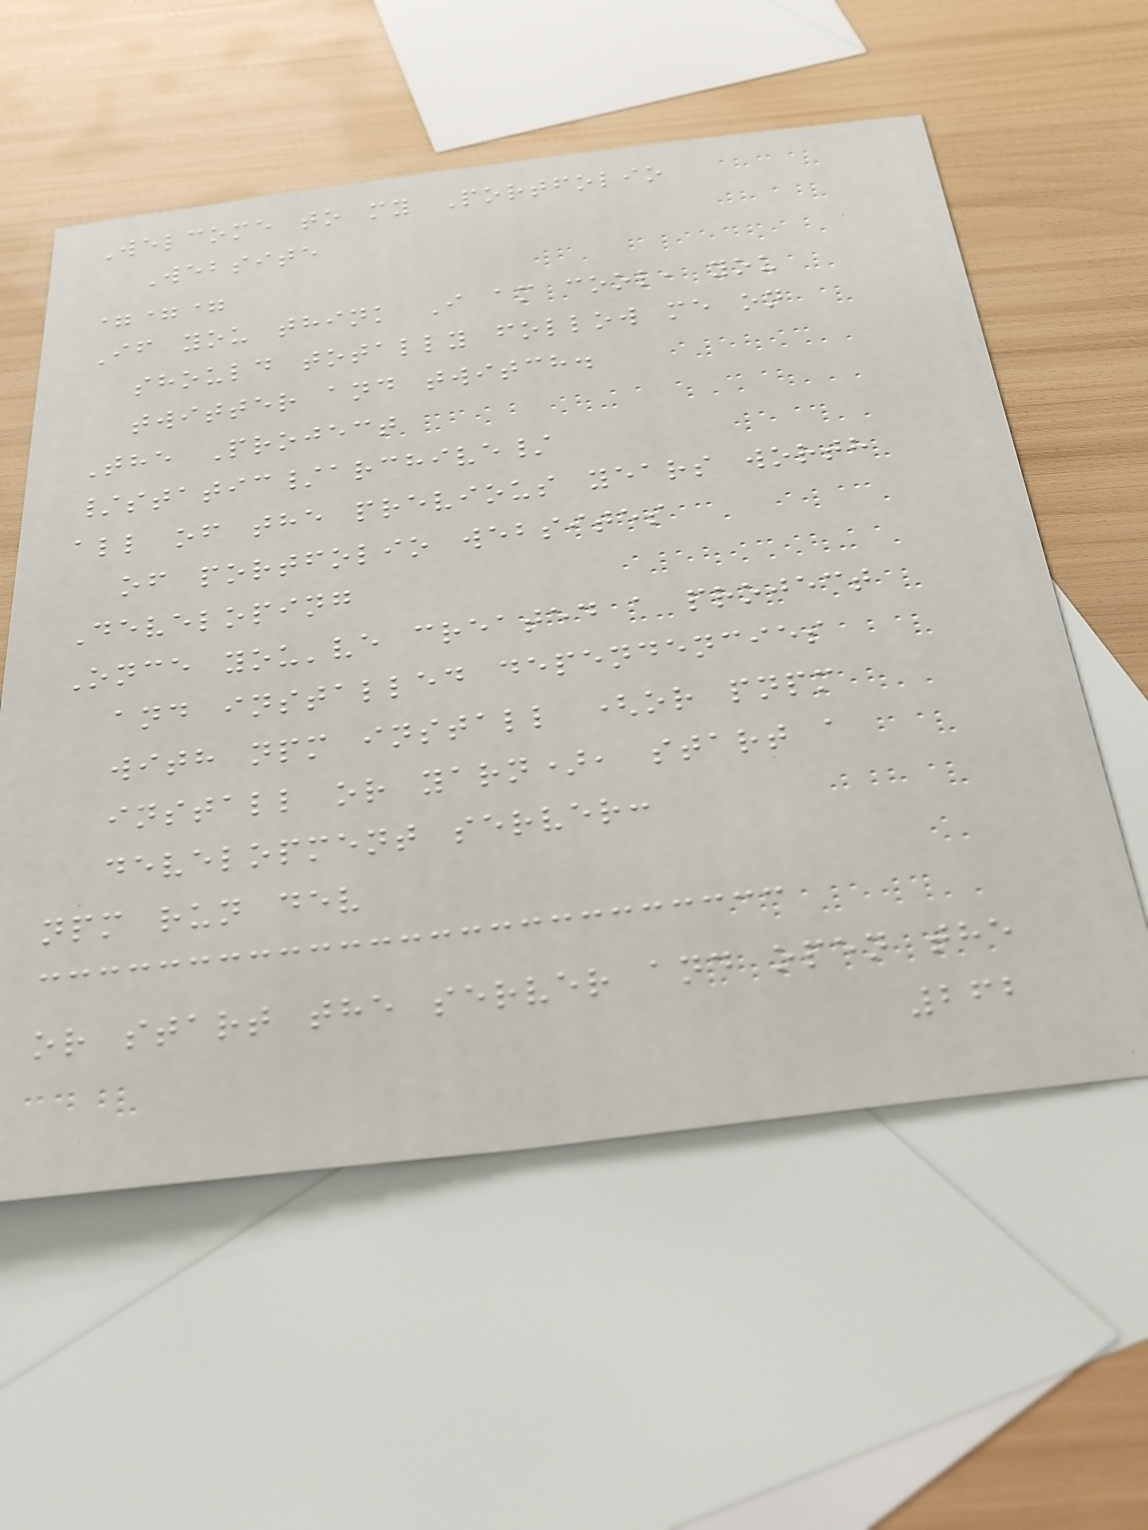Welcome to my Portfolio
Website
===
If you think I am cool, you
should totally follow me on
twitter and twitch.
The Project
/static/archive/
all of the previous years worth
of portfolio websites
Developing
Once you've created a project
and installed dependencies
with npm install (or pnpm
install or yarn), start a
development server:
npm run dev
or start the server and open the
262
